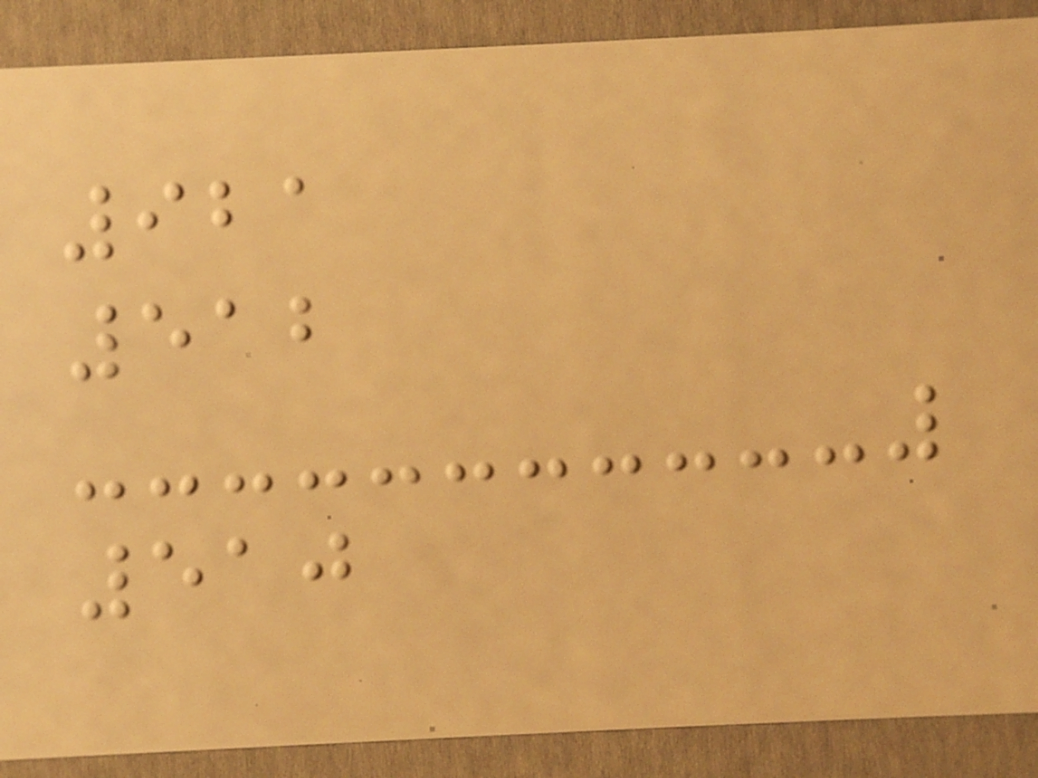921
512
510
